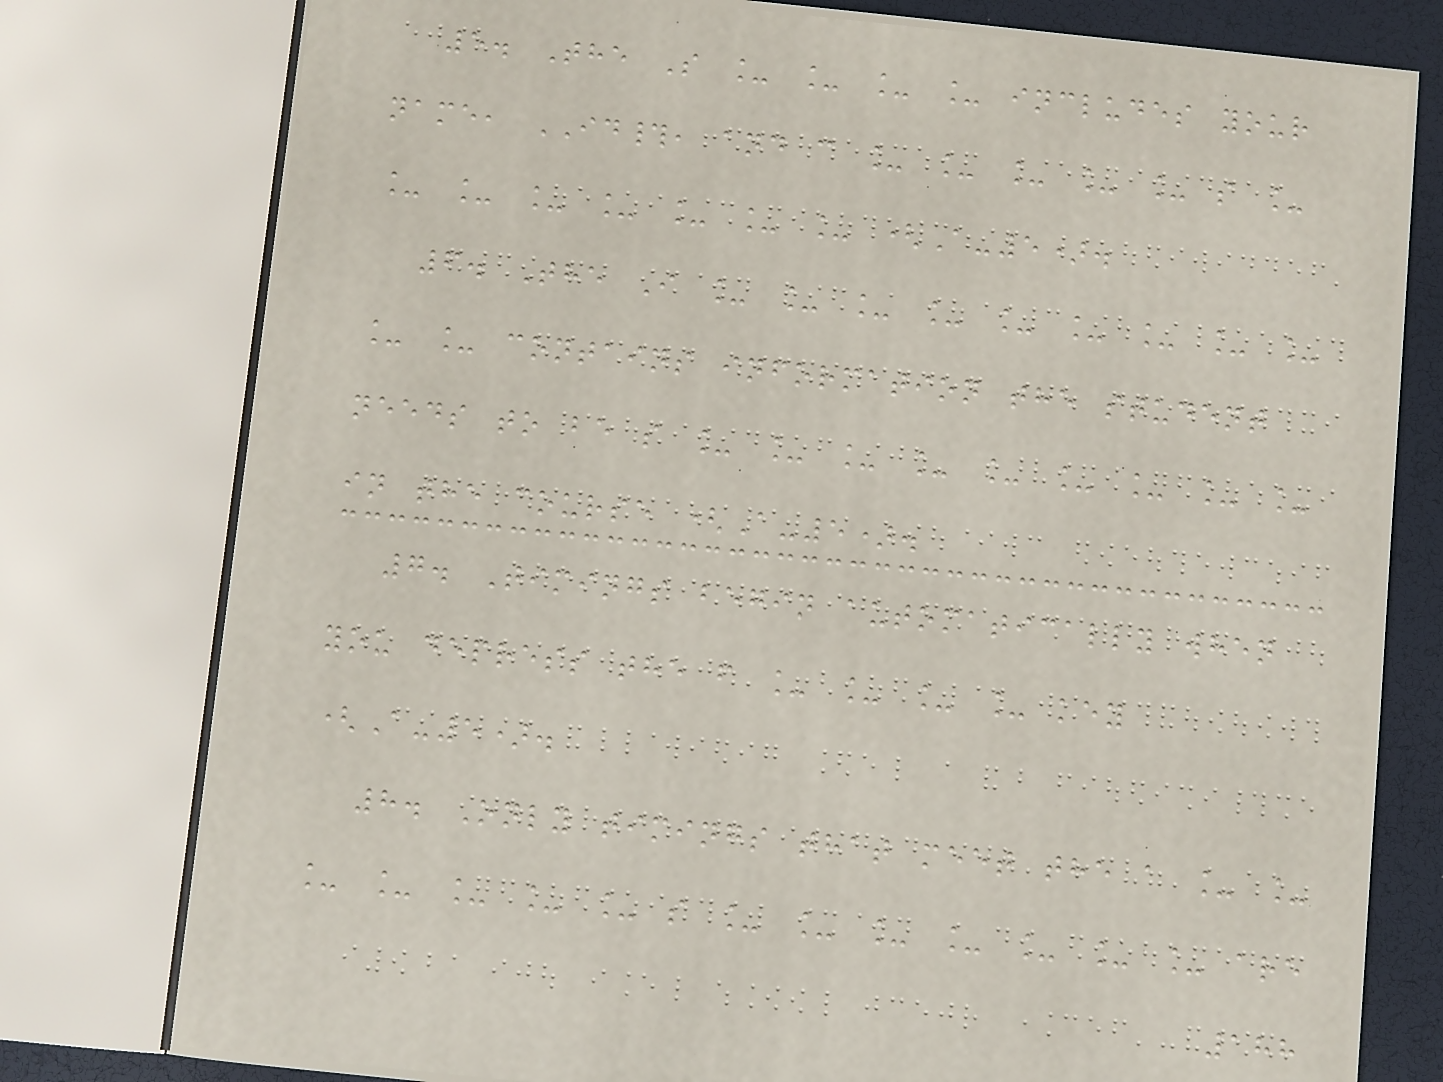5. The S _ _ _ _ includes your
name, ID#, and c _ _ _ _ _ s _
_ _ _ _ _ _ _ (A-5).
6. The I _ _ _ _ _ _ _ _ _
_ _ contains information the student
needs to be s _ _ _ _ _ _ _ _ _
in the course (A-5).
7. Timings begin automatically when
you depress the f _ _ _ _ key
(A-5).
8. Only timings that meet the a _ _
_ _ _ _ _ s _ _ _ _ _ _ _ are
188
